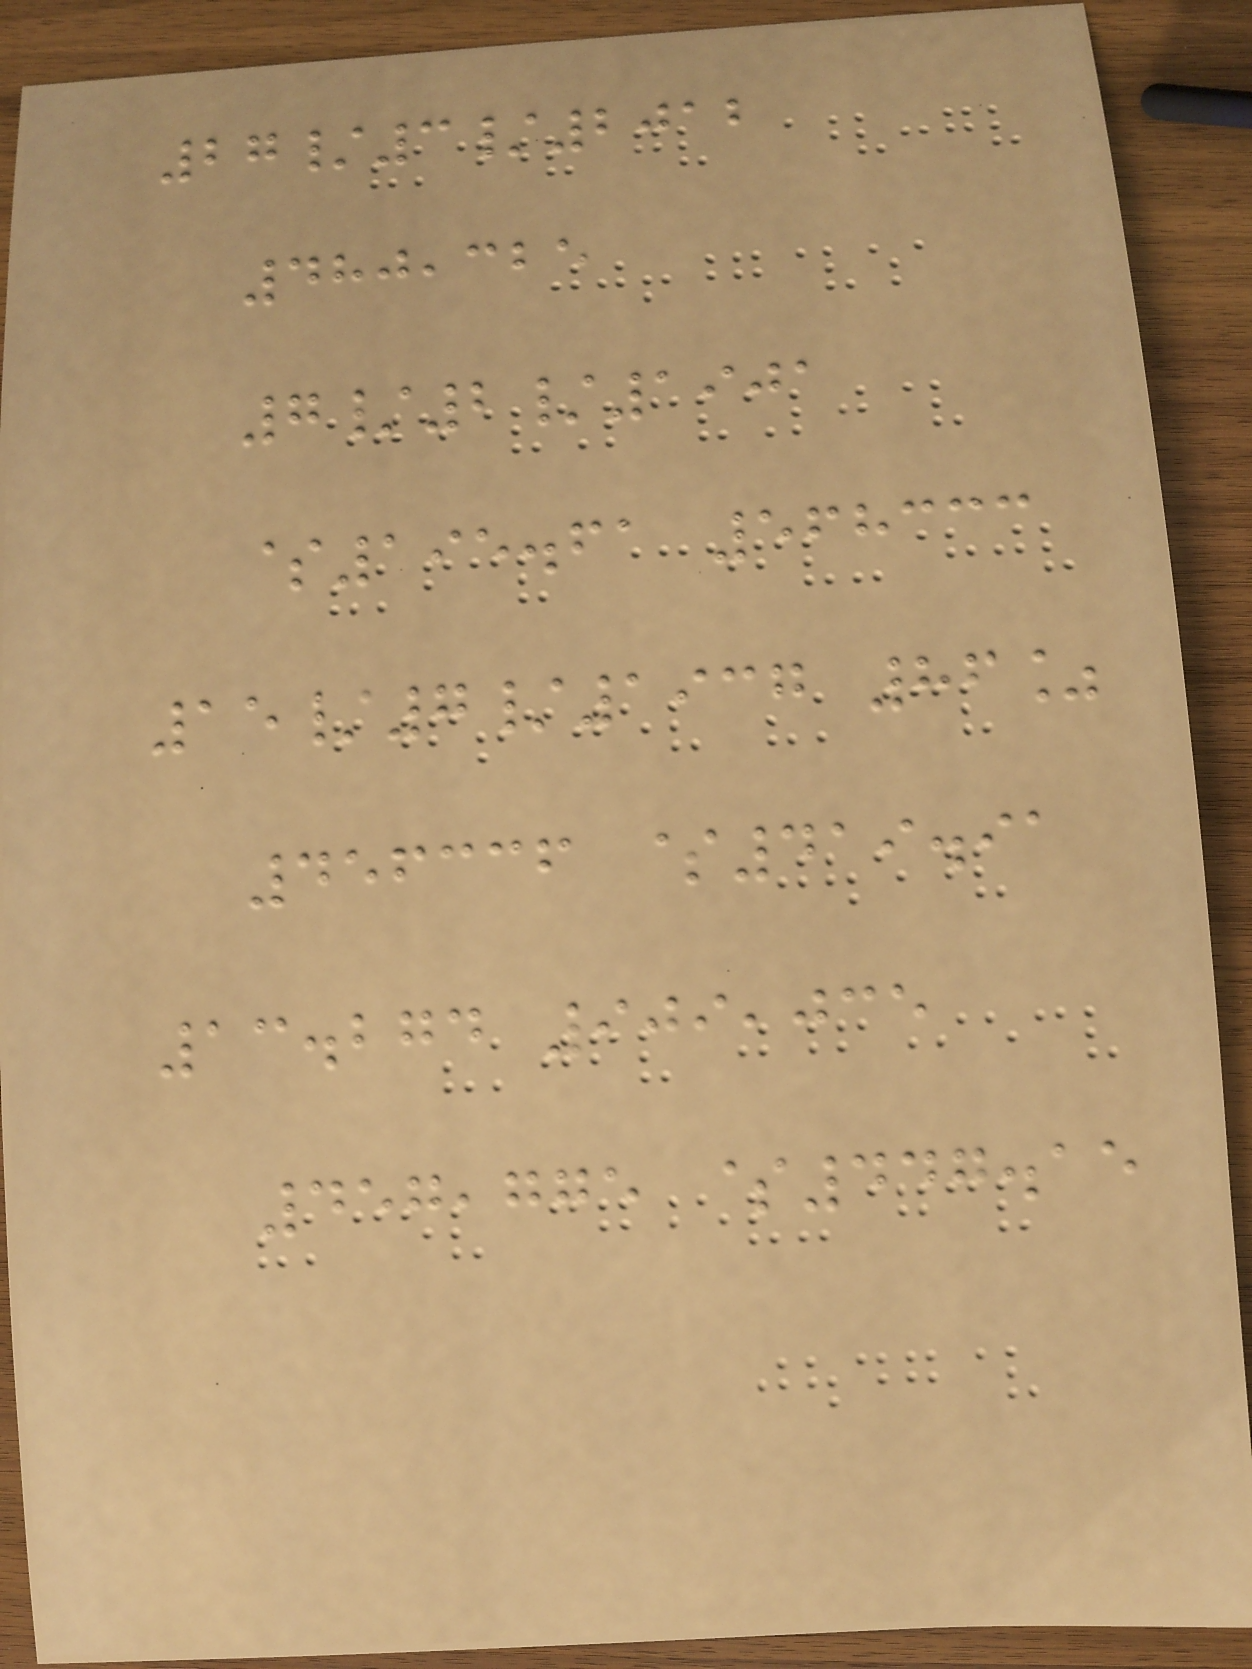27/3/2012
480,325
7/2/1901
$195.61 568333
15/7/1937 86%
456336 $419.91
13.274 909,035
457,775 $447.15
